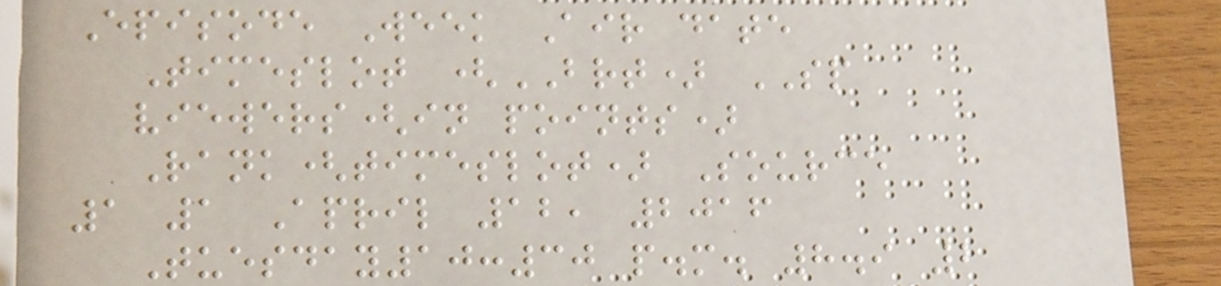Episode Week Air date
Timeslot (BRT) SP
viewers(in points)
Rank(timeslot) Source
1 1 April 12, 2016
Tuesday10:30 p.m. 8.9 2
